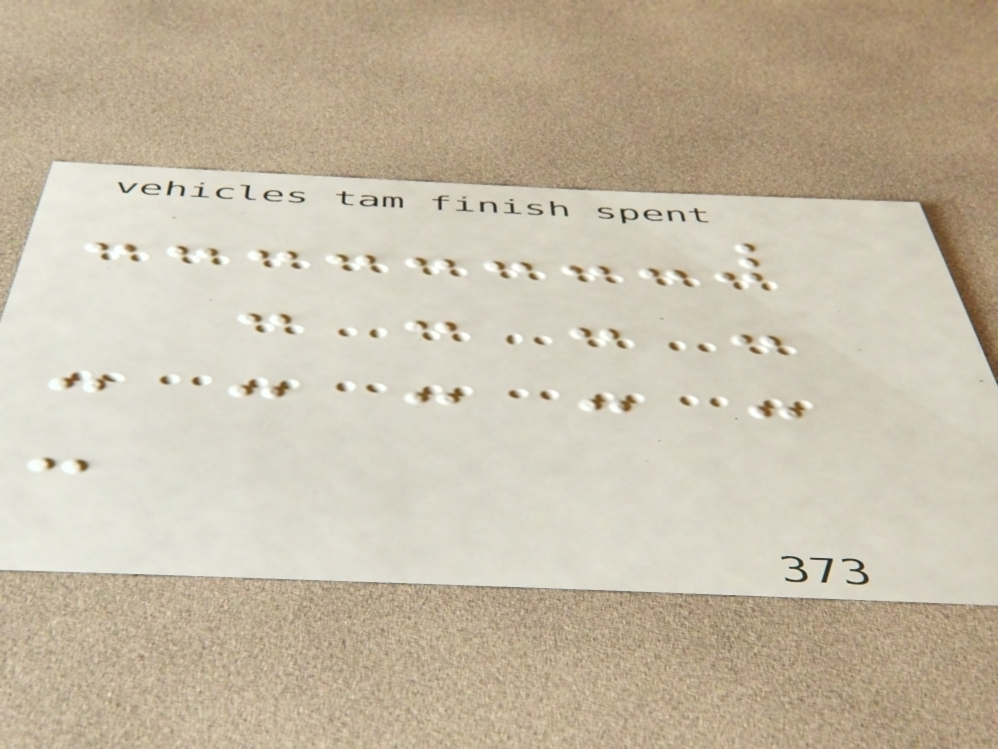- - - -
- - - - -
-
